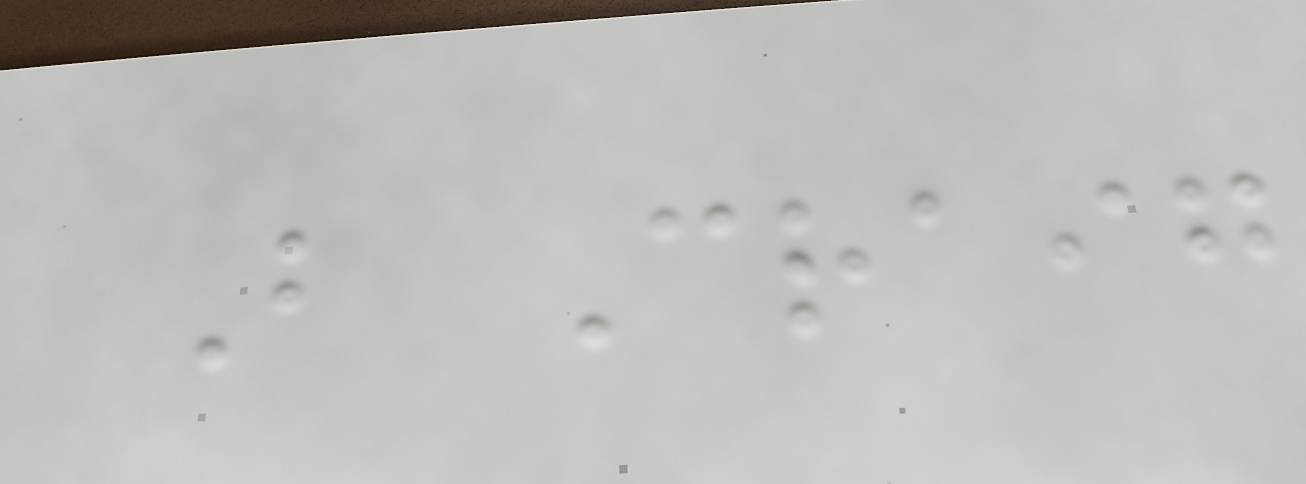But Craig
